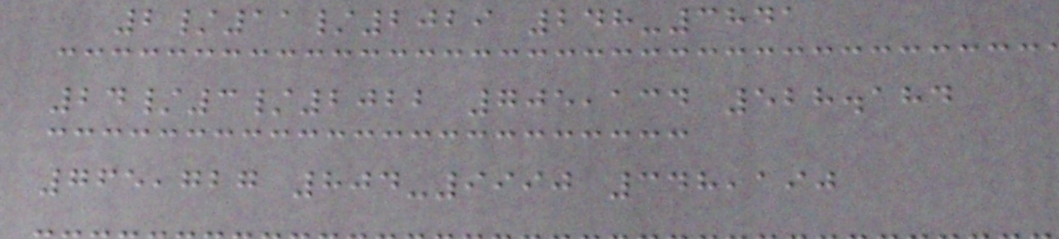2/11/2029 248-3841
24/3/2022 705,134 528.184
765,727 804-9990 348,190
